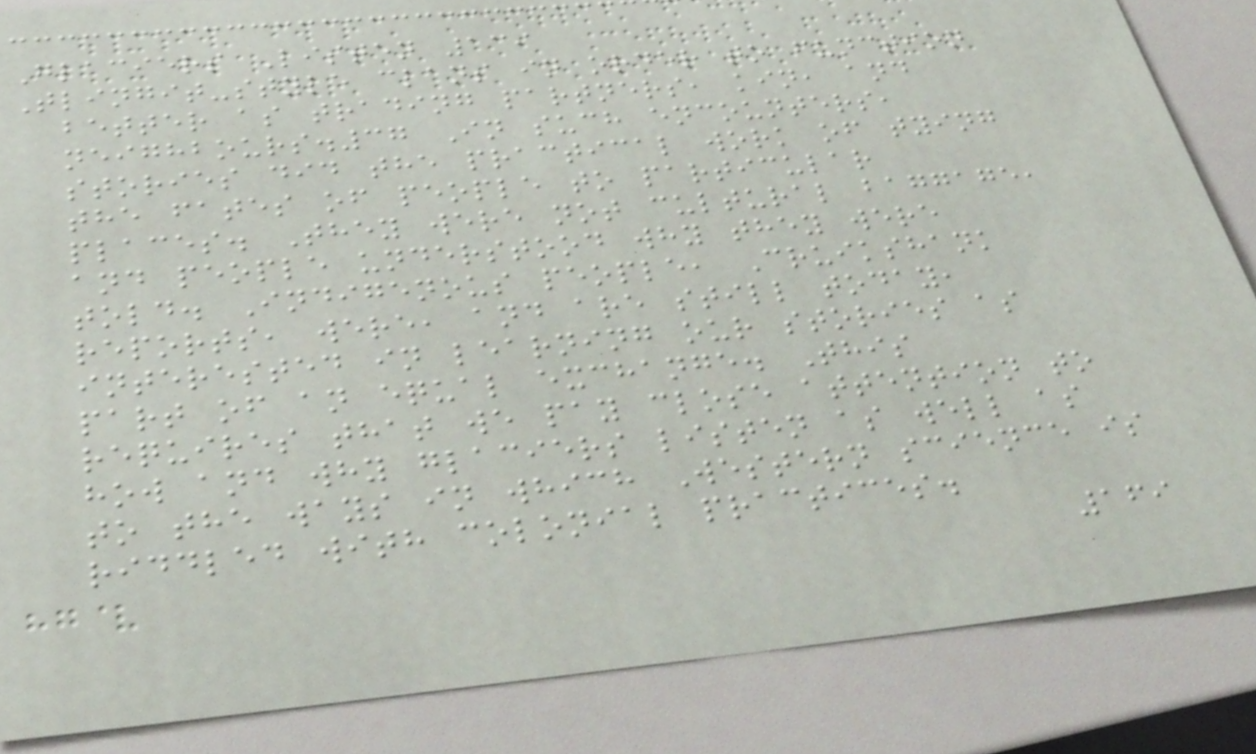Glaciers Listen 139
Tlingit-style clans in order to function
better as trading partners, kin, and
neighbours.37 In such encounters,
stories did the practical work of tying
the fates of people to particular
places. They were not cultural baggage,
and people understood why they were
told. Indigenous people, Cruikshank
reports, were, and are still today,
interested in learning our stories as
part of an equal exchange. This
requires that we pay close attention to
how and why glaciers listen as well as
to the ways in which Western science is
riddled with colonial practices.
169
